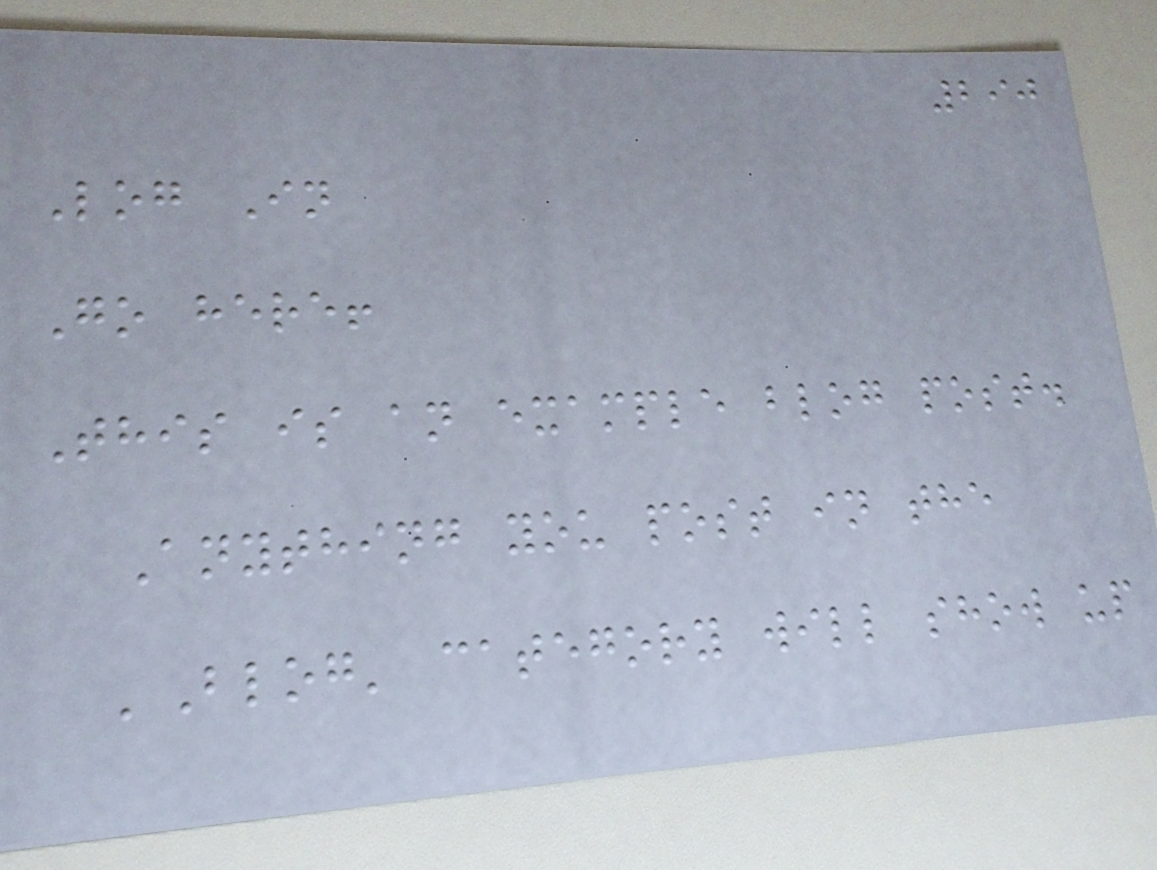290
Log In
Go here!
This is an example blog post.
Anything you post in the
'Blog' category will show up
